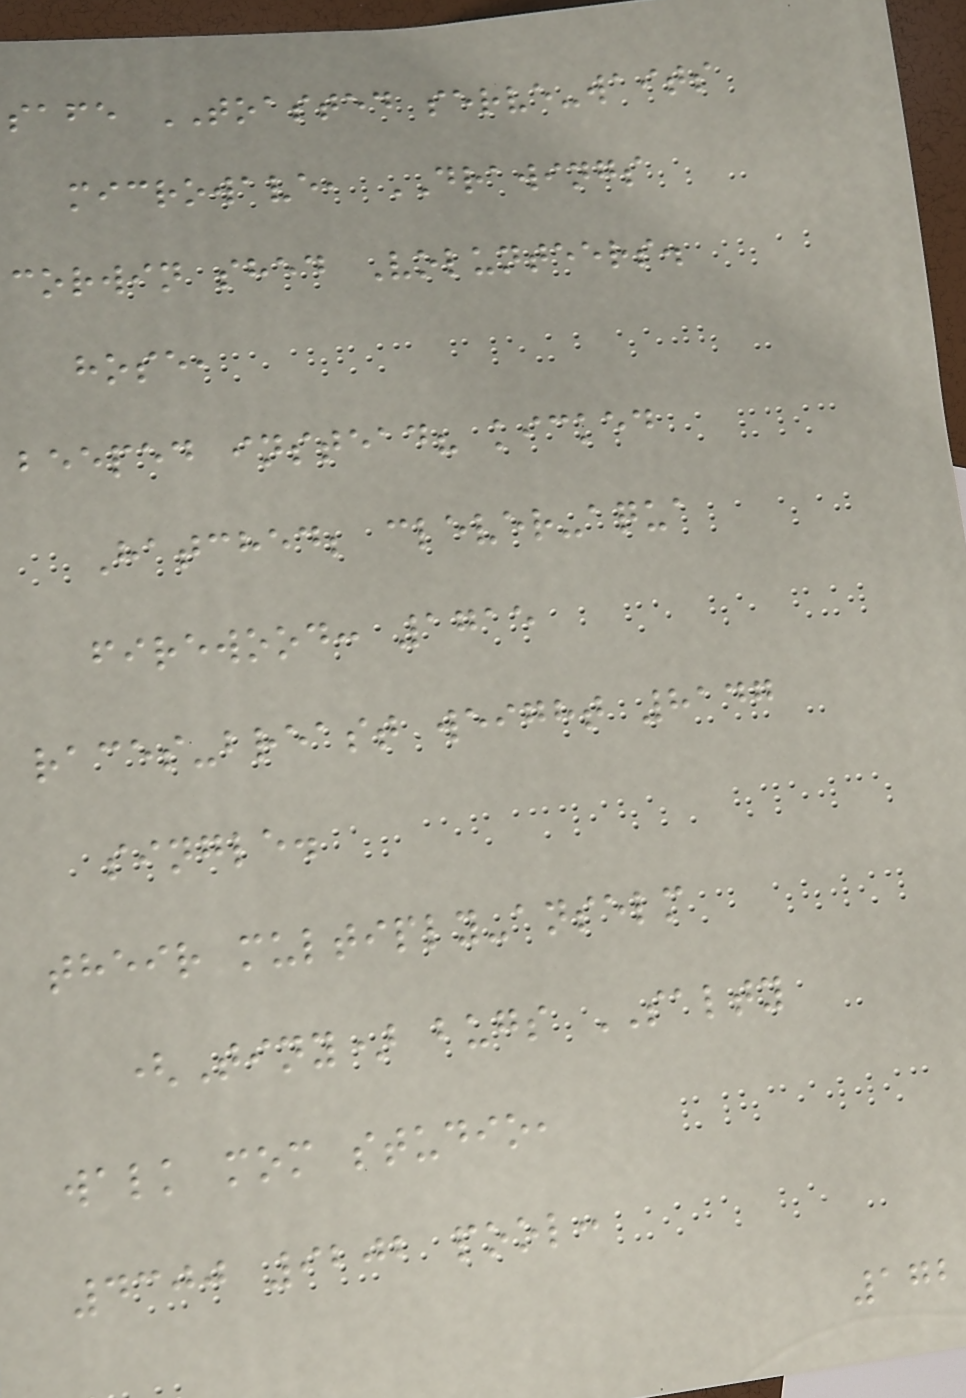safe TOASTED serve-waits
microwave, DRAWINGS
corwin shed Volunteers.
hose,
beeped instead? kicked
Hatched; clever-aqua
firewood: 1715
races-breast weight 8147
single.
their multiply-anselm
(Tiny) bugs SALTY
walk mom studio,
4300 9202 pool:
172
